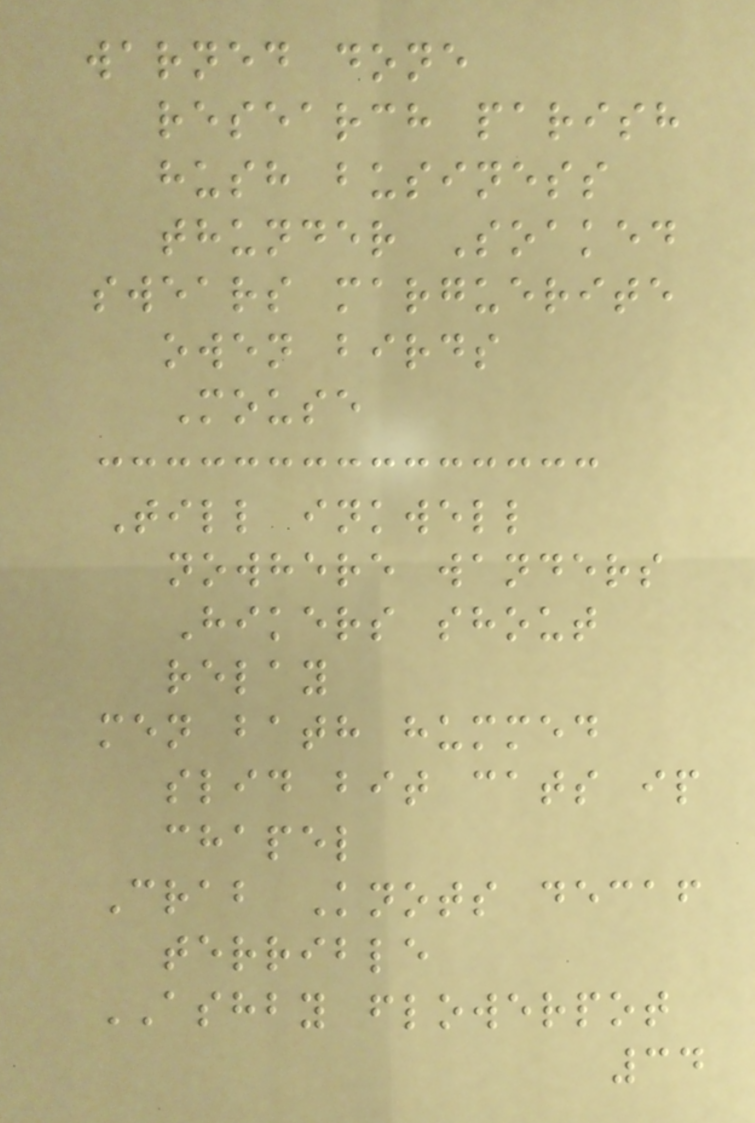warned done
research parish
hush business
thunder Soaked
swears marguerite
owen birds
Mouse
Till inkwell
nowhere wanders
Hikers shout
relay
men bath hummed
slid bit cats ip
chapel
Crab Knots decaf
terrible
ASHBY flowerpot
34
